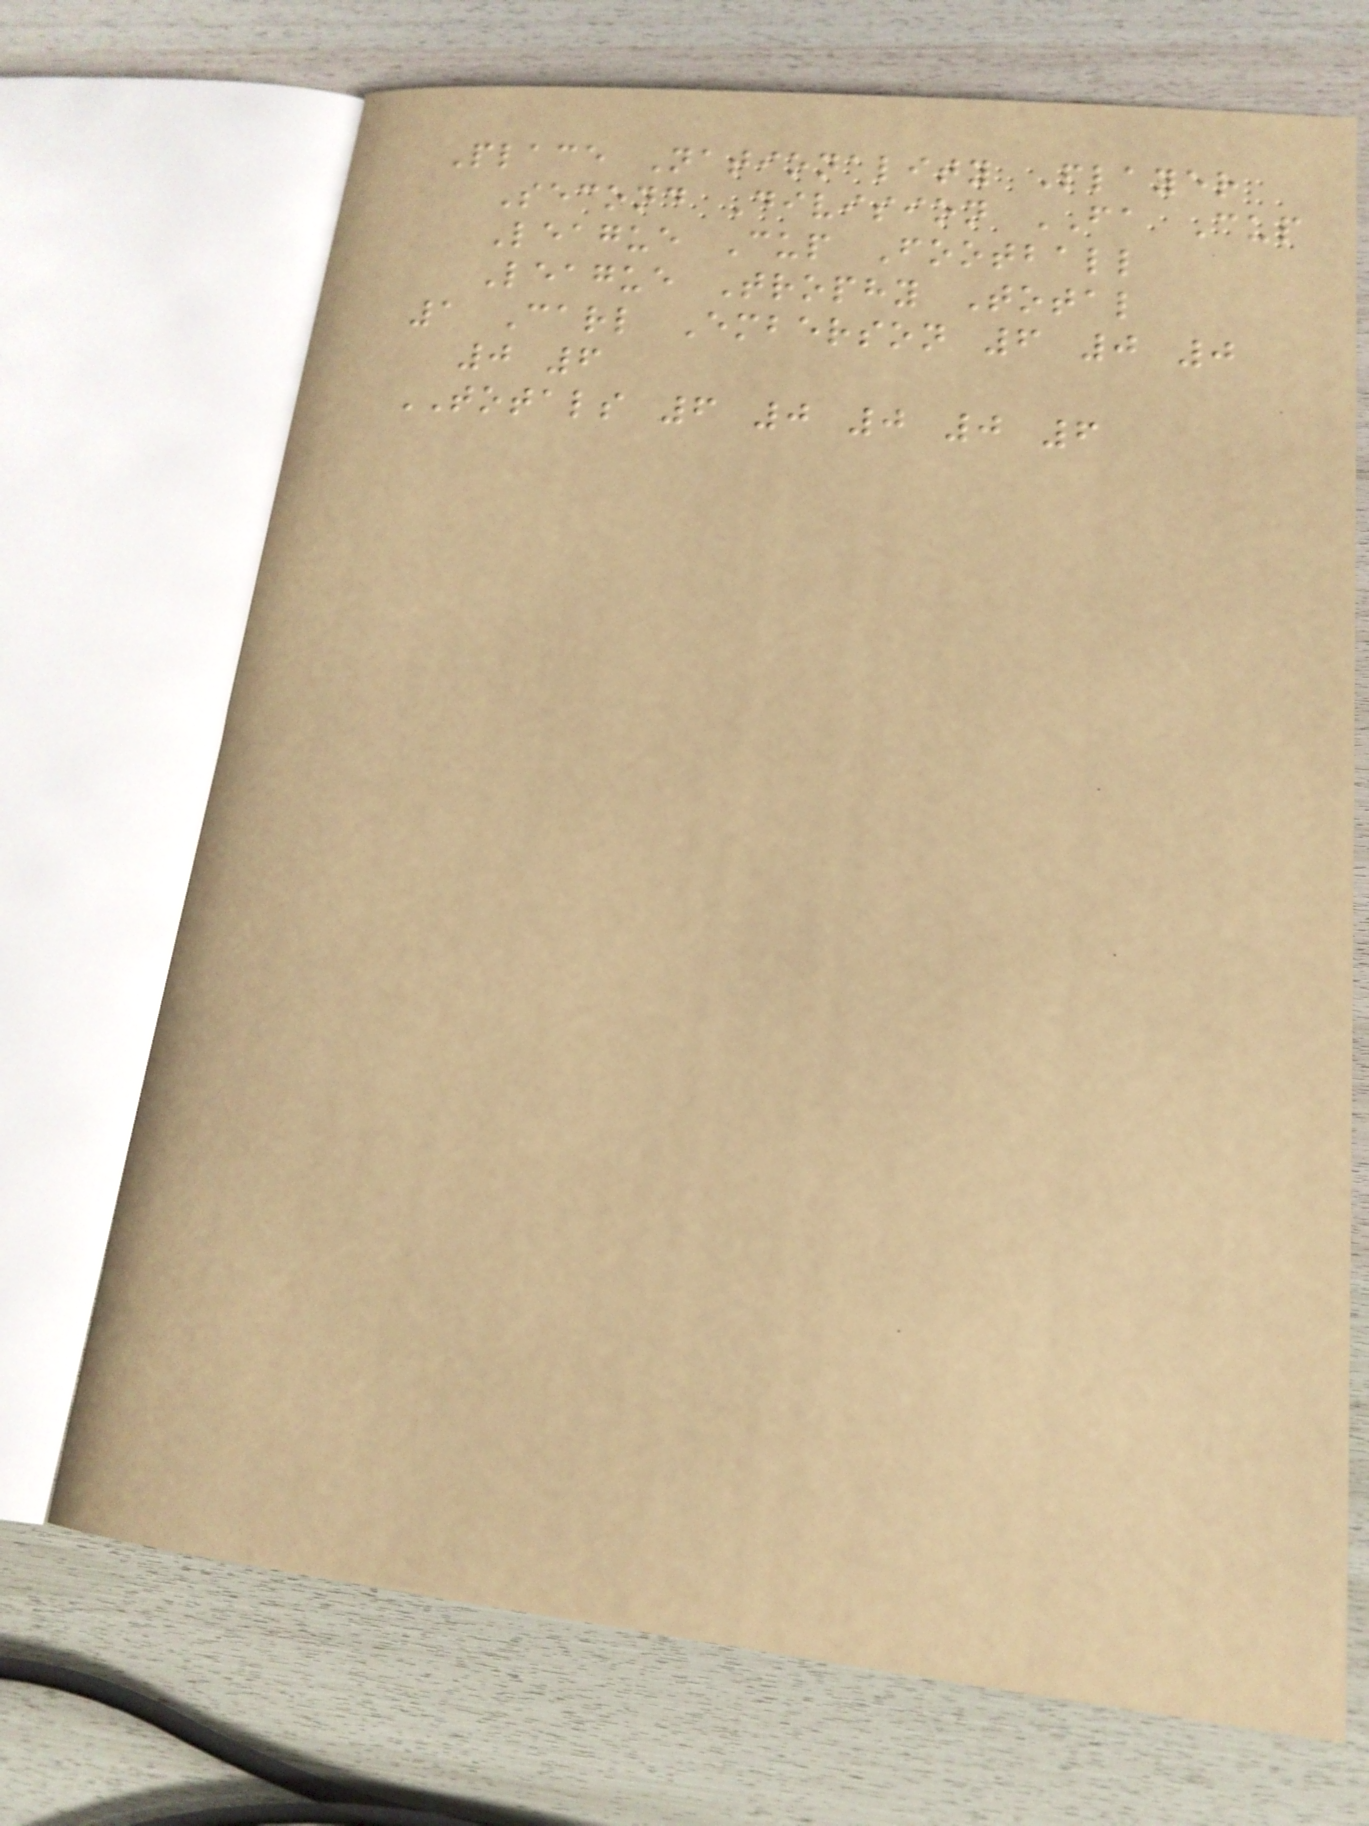Place Nationality Player
Second Division FA Cup
League Cup Football
League Trophy Total
1 Carl Emberson 6 0 0
0 6
TOTALS 6 0 0 0 6
